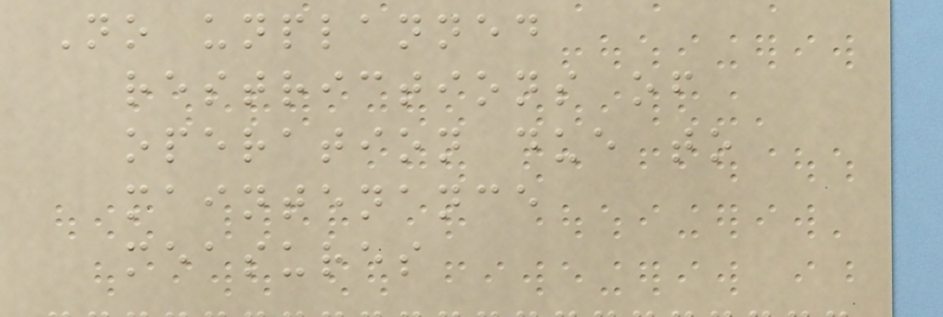No unplanned
restrictions of
operation due to
maintenance
measures
